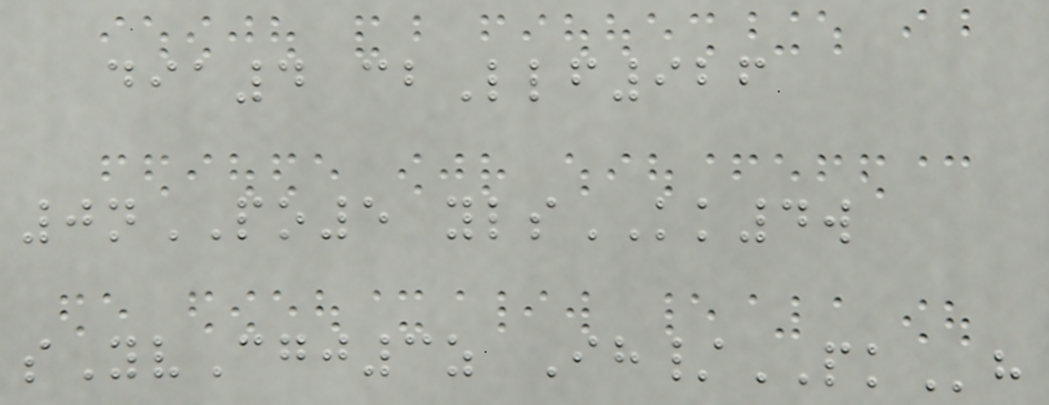dia4 cbLlf926
0nPO5 ylsKK4w
sYvCgj3z Ih/PKh
